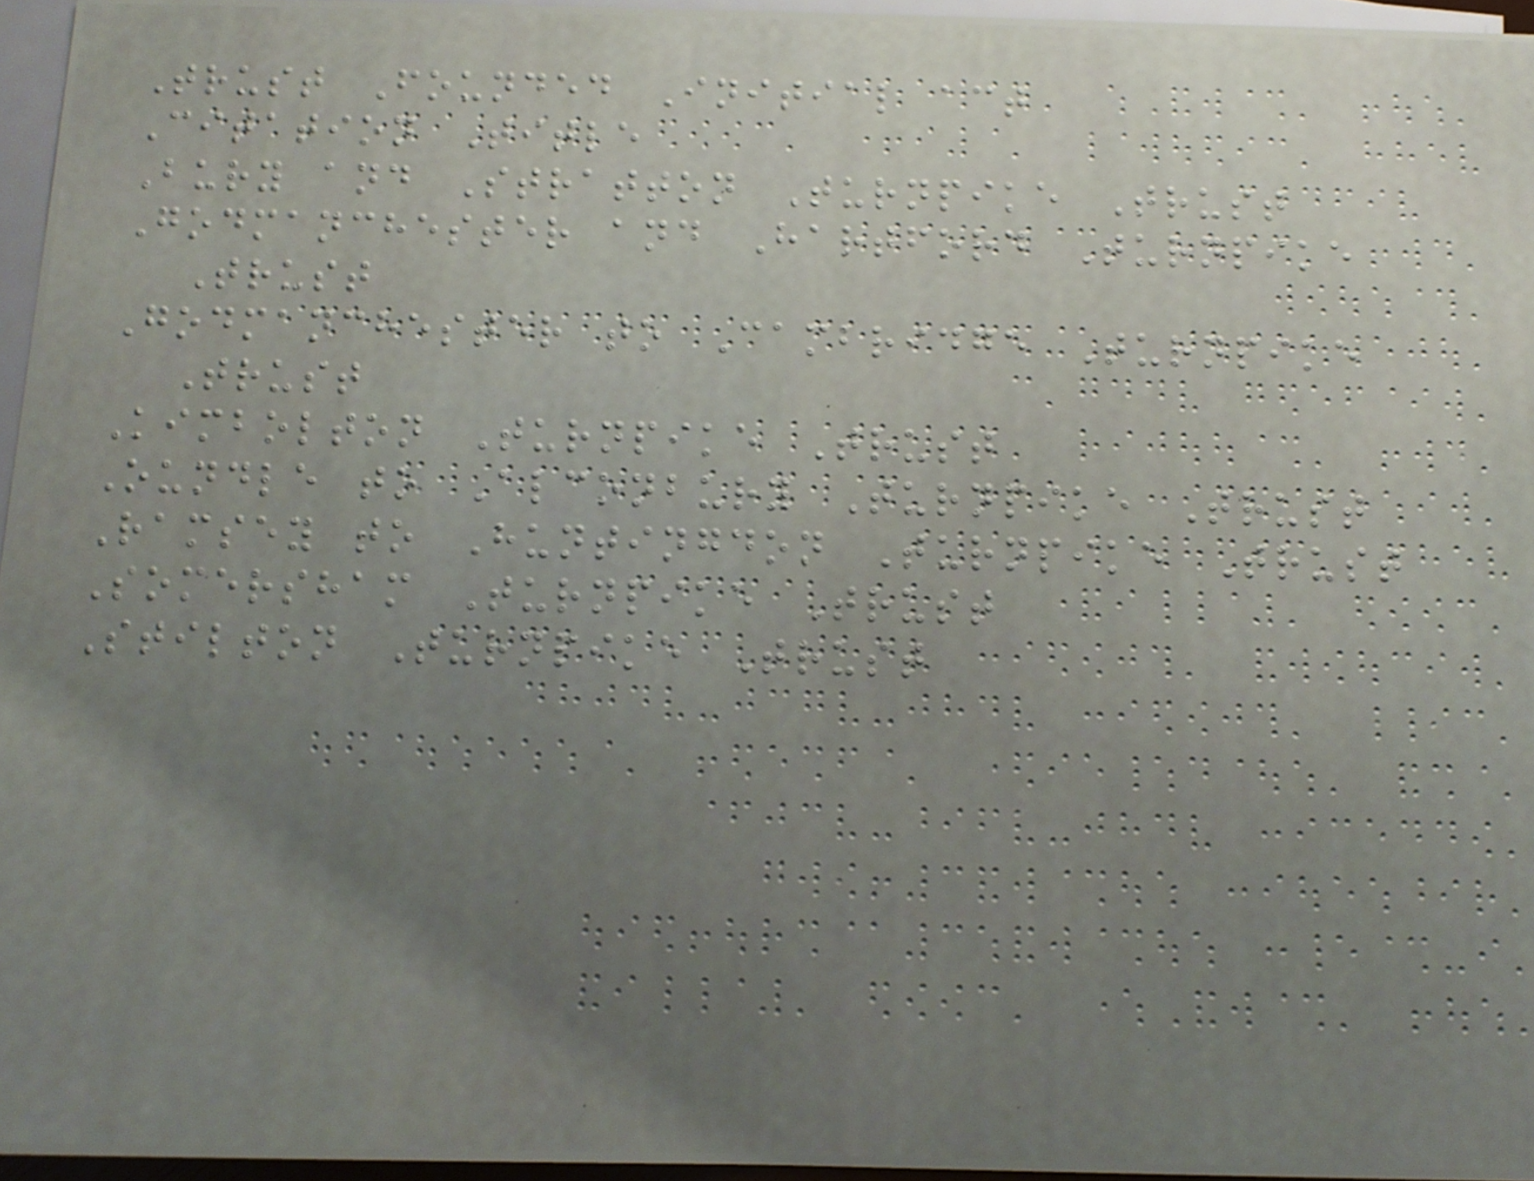Trust Founded Initial act
Citation Title
Bury and Stratton Turnpike Trust
Godmanchester and Hartford Turnpike
Trust
Godmanchester to Cambridge Turnpike
Trust
Kimbolton Turnpike Trust
Oundle to Alconbury Turnpike Trust
Ramsey to Huntingdon Turnpike Trust
Somersham Turnpike Trust
Stilton Turnpike Trust
